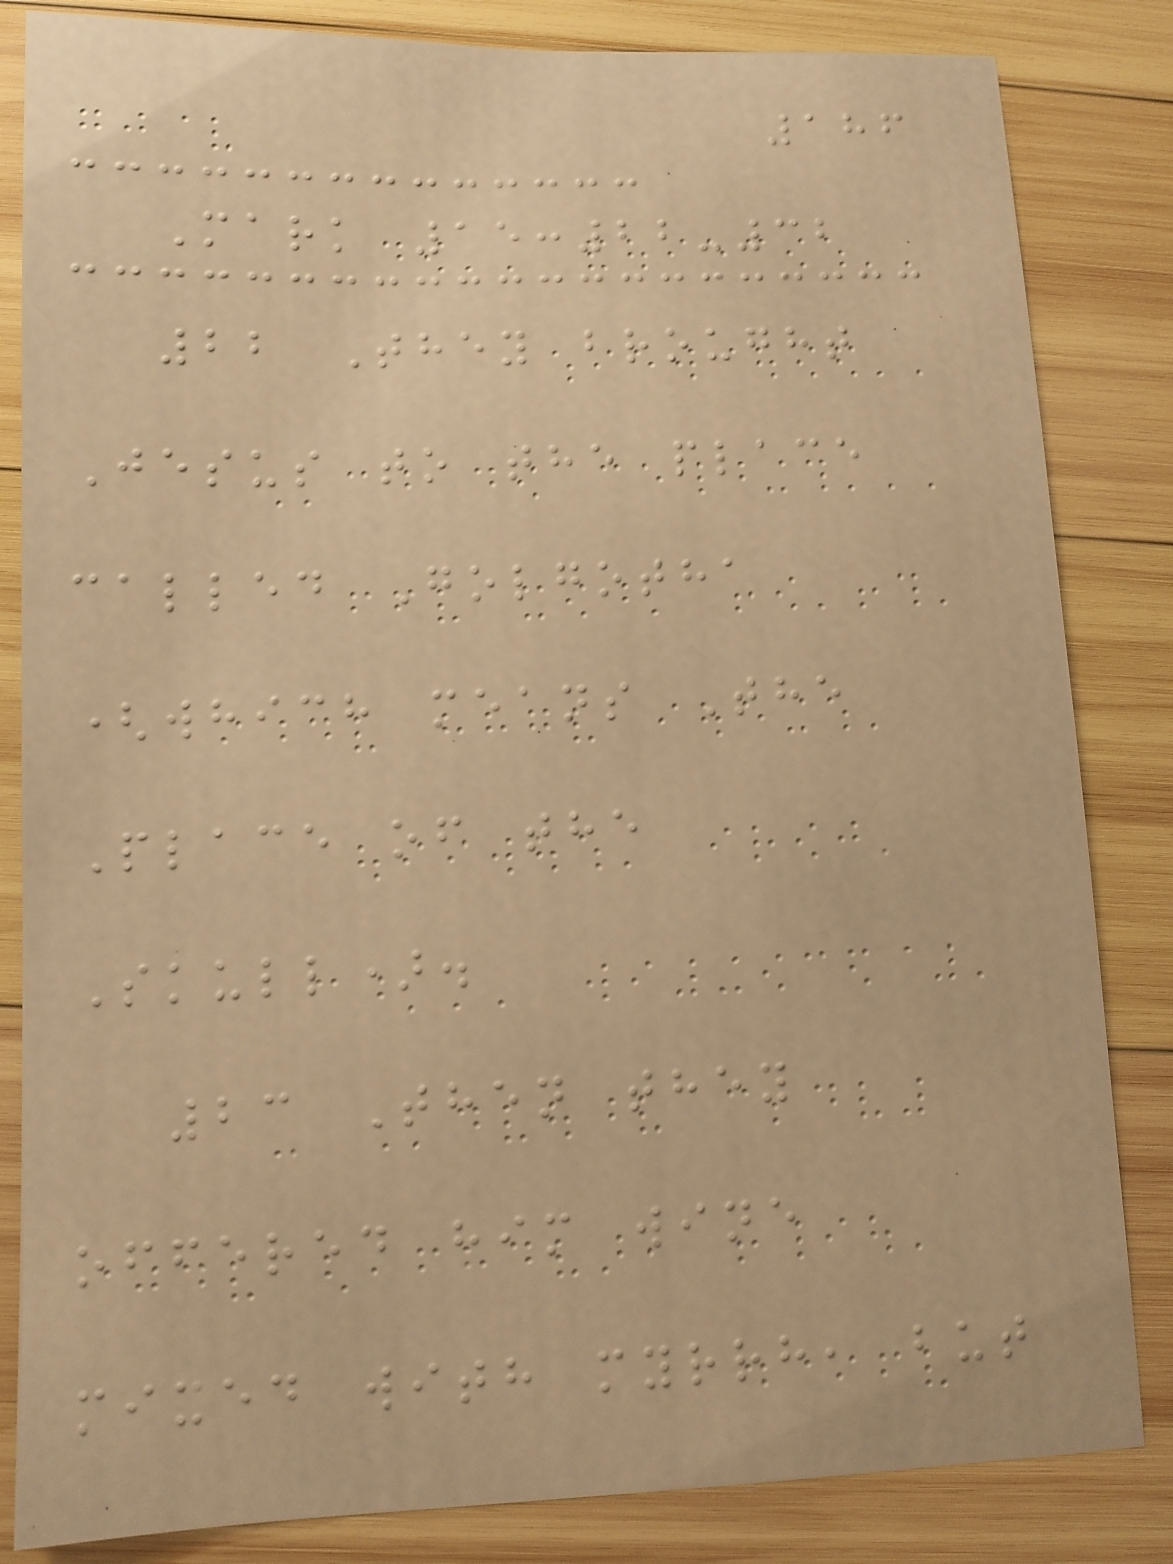186
Mark 15:22-32
22 They brought
Jesus to the place
called Golgotha
(which means The
Place of the
Skull).
23 Then they
offered him wine
mixed with myrrh, but
